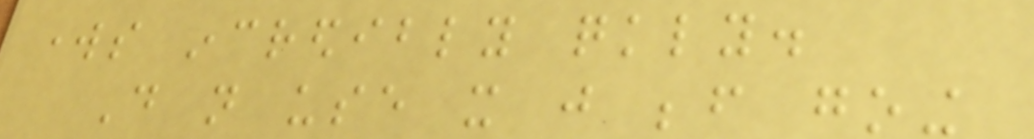works incredibly quickly.
Do not use it just before going
